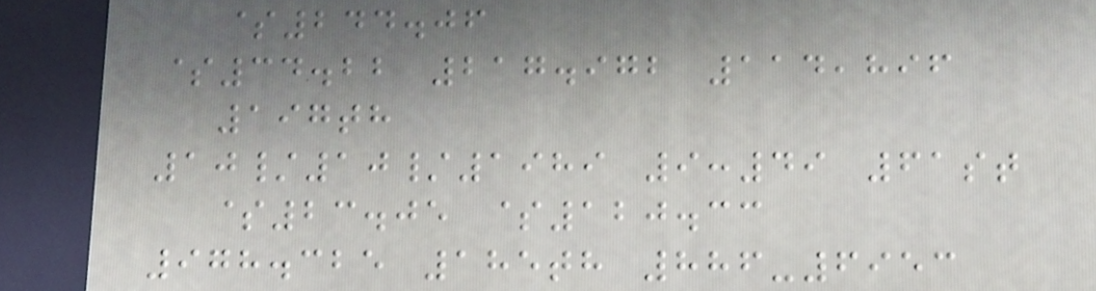$244.06
$34.22 217.972 114,896
197th
10/10/1989 9:49 61st
$23.05 $120.33
978.325 185th 886-6953
